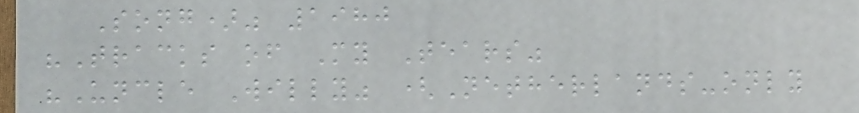Song)" 1980
"Tracks of My Tears"
"Uncle Willy" (Netherlands-only
